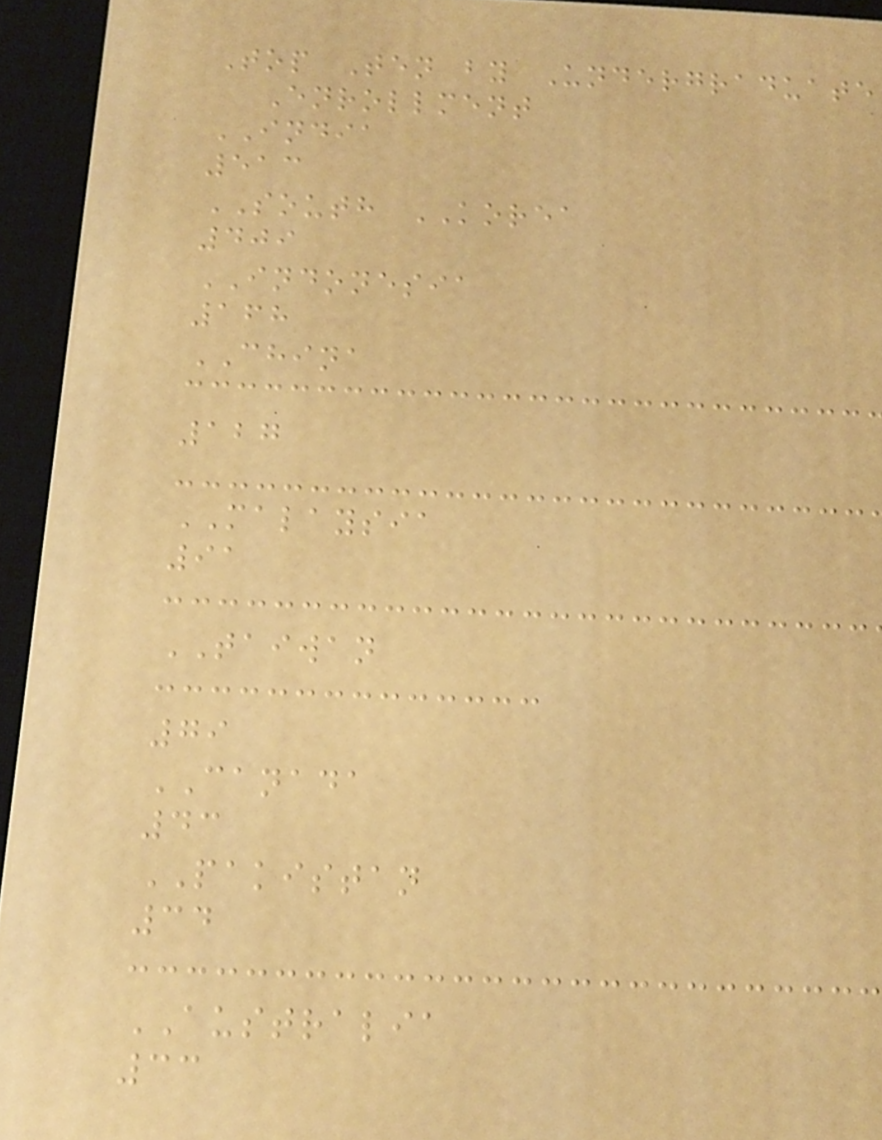Top Ten by Undergraduate
Enrollment
INDIA
513
SOUTH KOREA
409
INDONESIA
168
CHINA
127
MALAYSIA
91
TAIWAN
79
CANADA
43
PAKISTAN
34
AUSTRALIA
33
